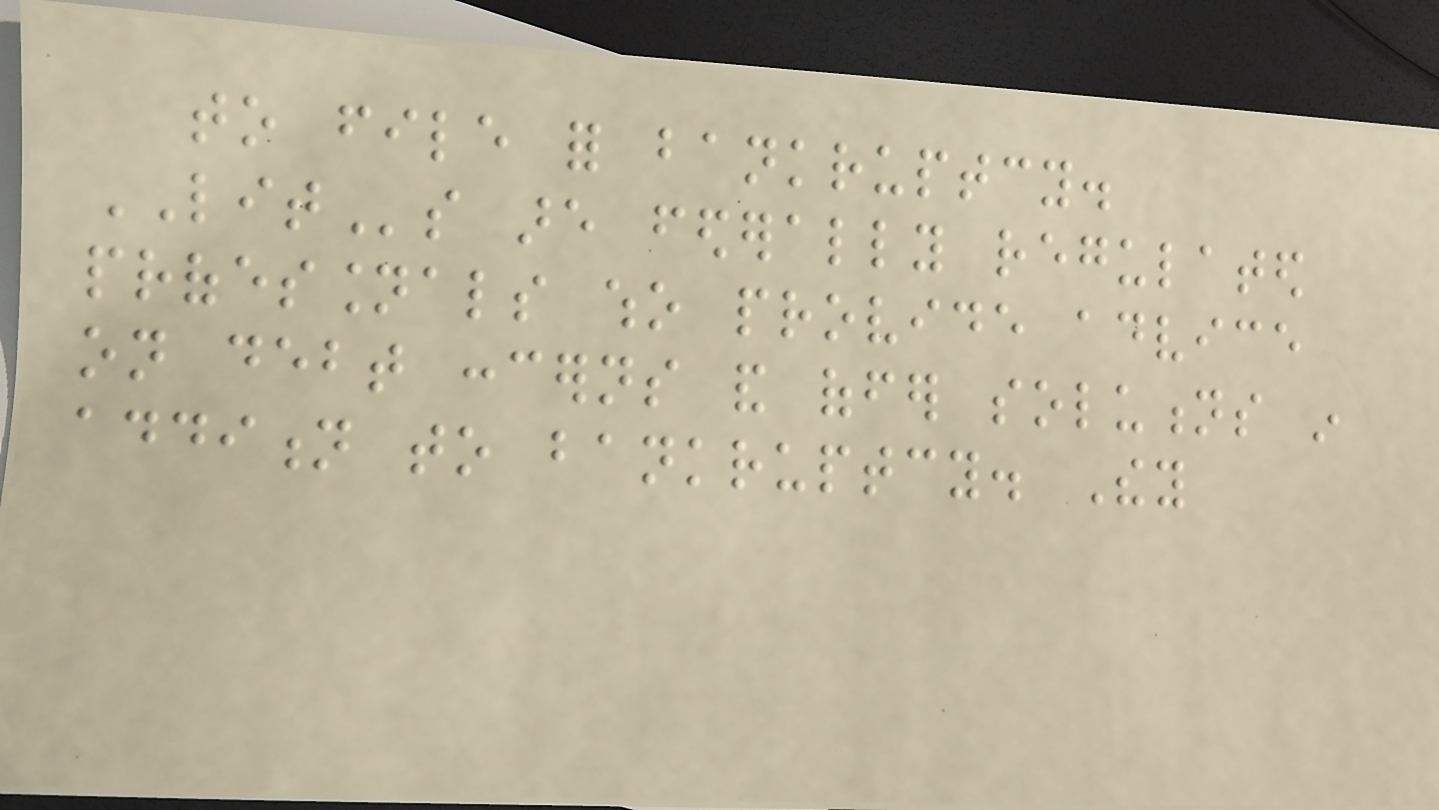to file for bankruptcy.
LITs are federally regulated
professionals who provide advice
on debt concerns and offer solutions in
addition to bankruptcy. They
